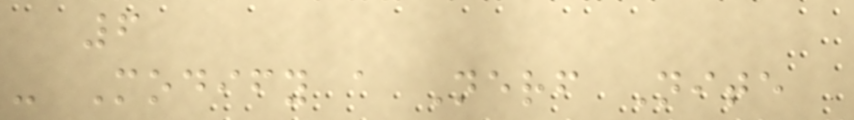6
- Modify a Nerf Nite
